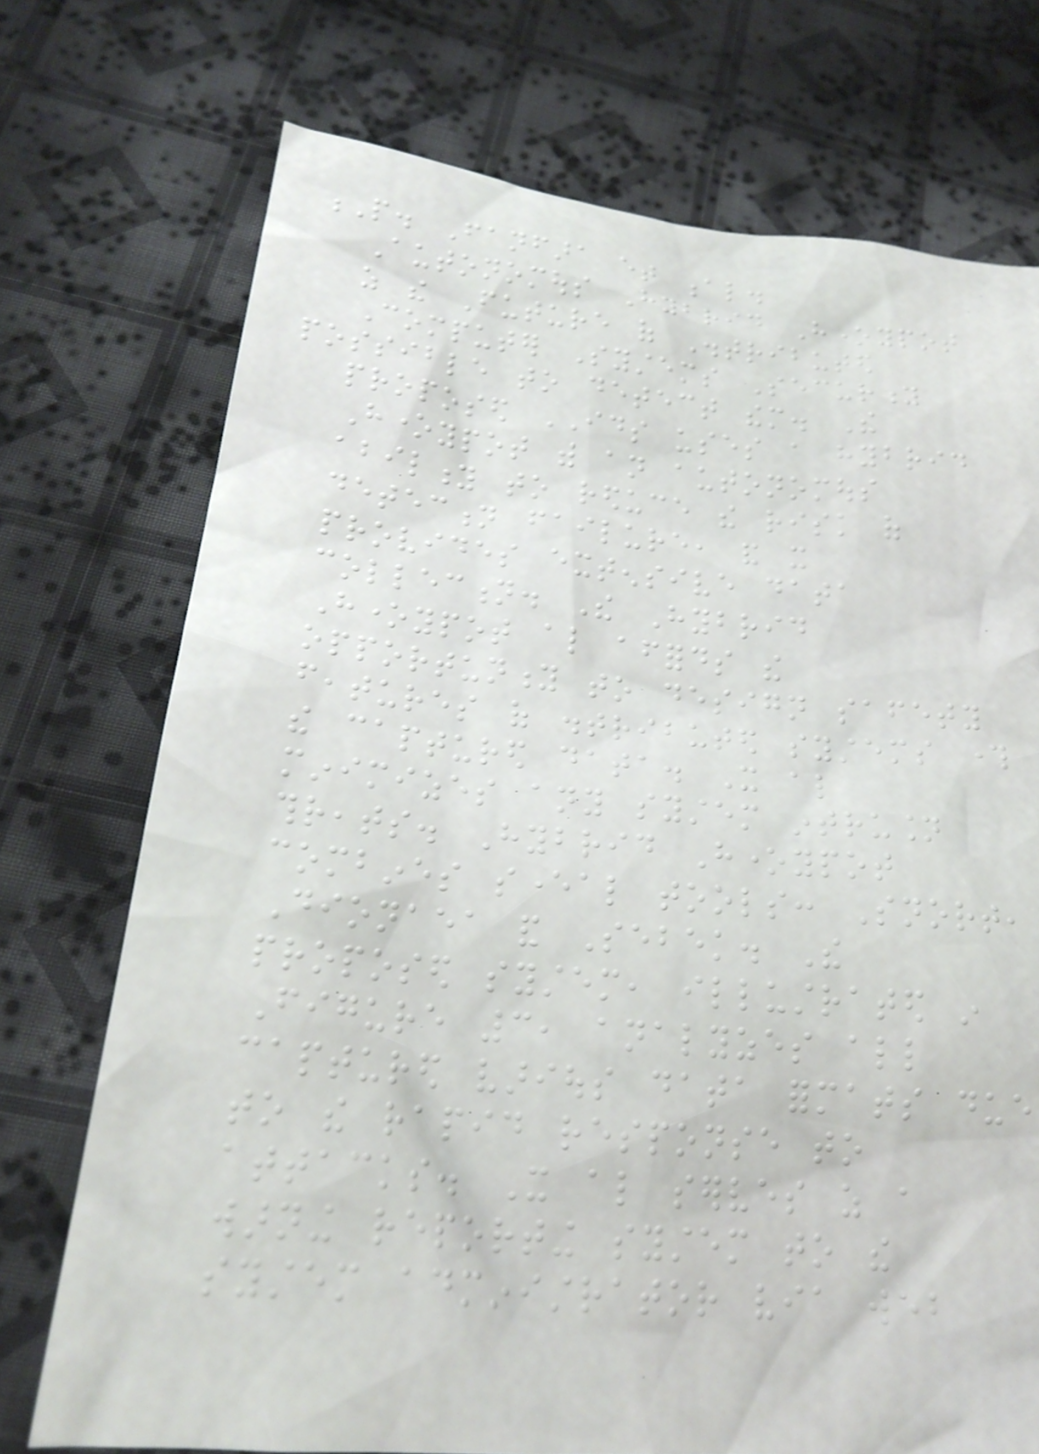P. Fanfara et al.
Autonomous Hybrid Honeypot
as the Future of Distributed
Computer Systems Security
possible to detect them. The
proposed IDS uses a hybrid
Honeypot with an autonomous
ability to reduce the risk of
detection failure, and it
provides extensive data
collection. The Hybrid
Honeypot also affords the
opportunity to design safety
features of distributed systems through
the captured data. It also
minimizes any system intrusion
threats. Hybrid Honeypot
combines several tools: Snort,
Dionaea and Sebek. The
proposed system, illustrated in
Figure 3, analyzes all
captured various data formats due
to the rapid response to
attacks. It also serves as a
warning reporting system to the
system administrator via web
